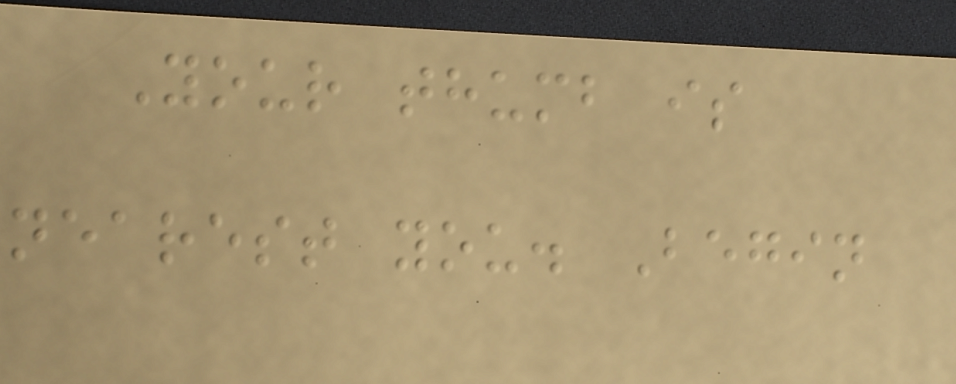Your thumb is
nearest you. Begin
